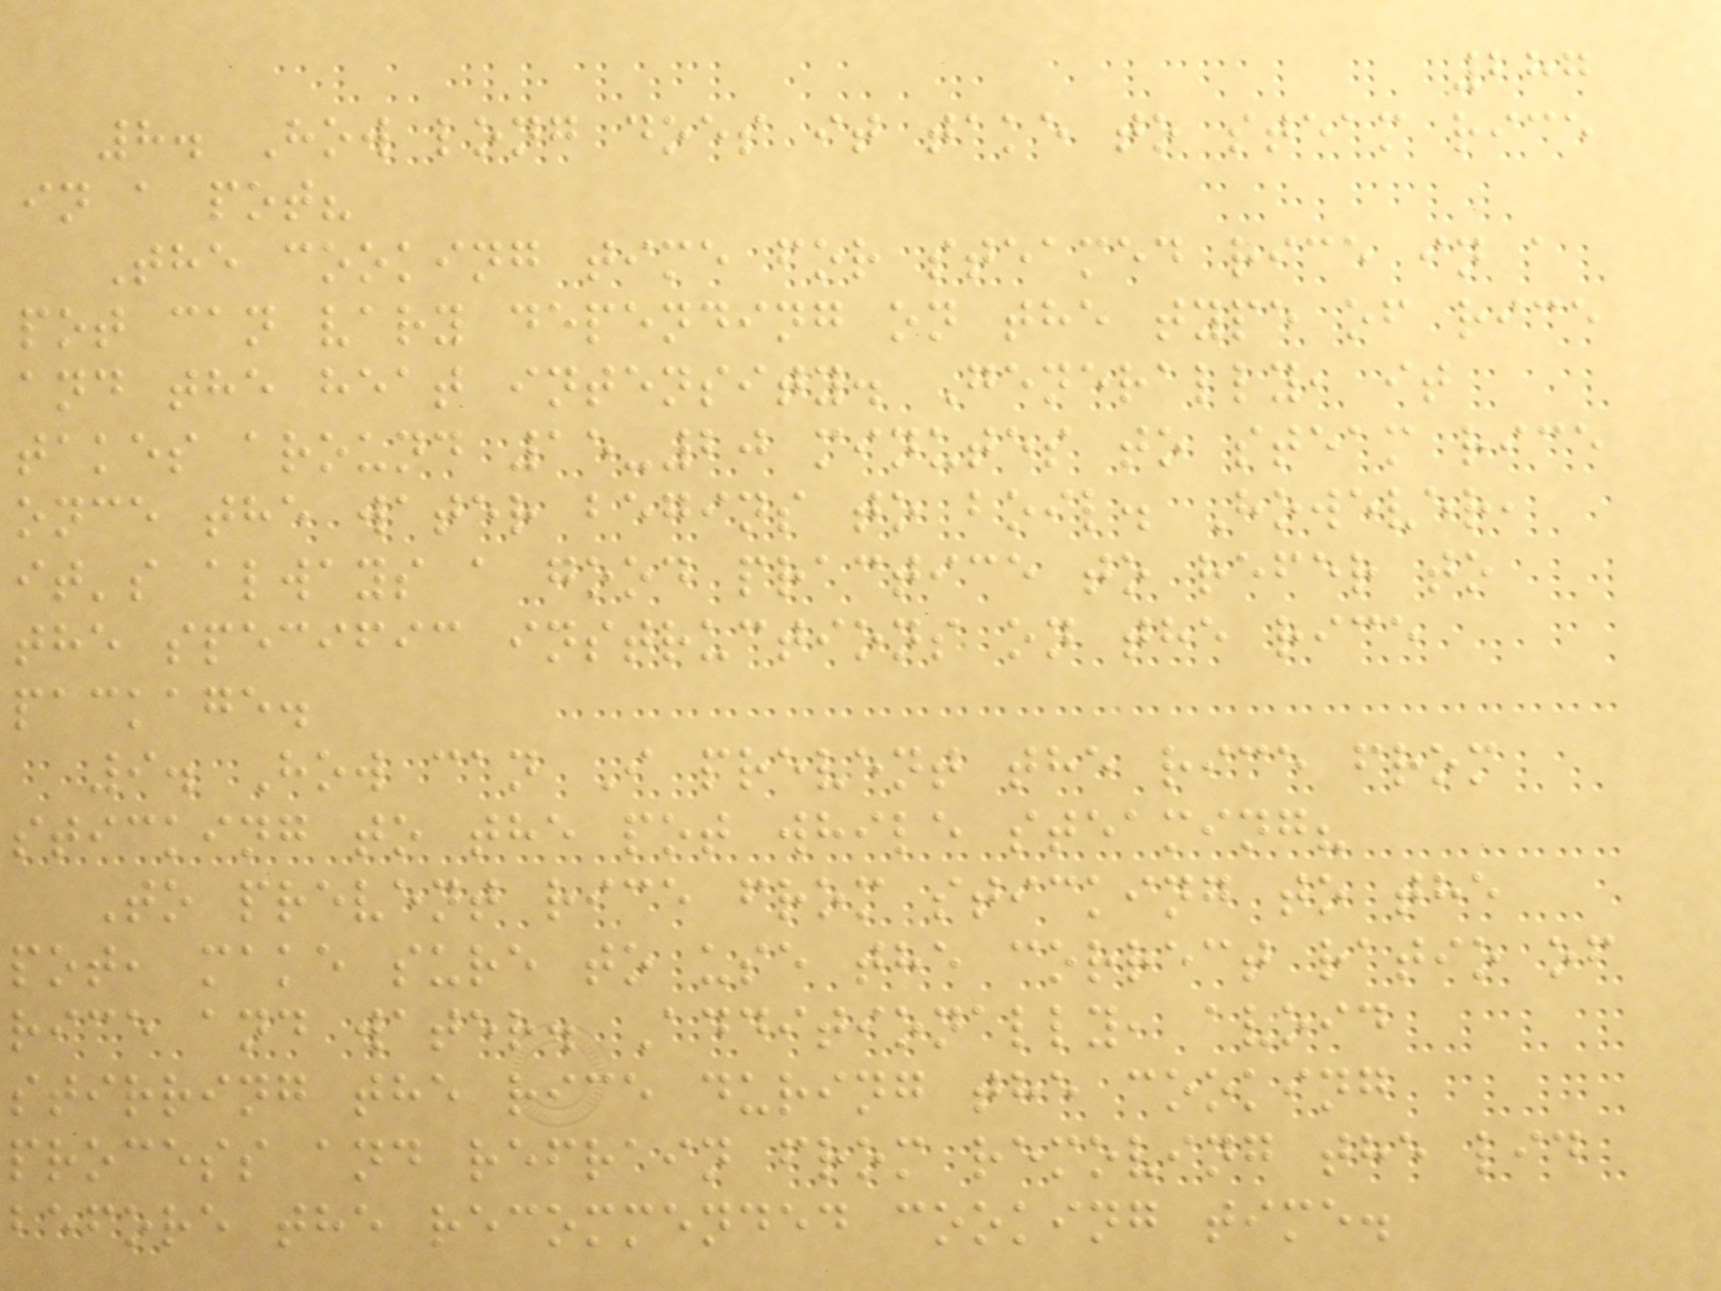287
8. How long does it take to steam rice
in a pot?
The cooking time for steamed rice in a
pot can vary depending on the type of rice
and the heat intensity. Generally, it
takes around 15-20 minutes to steam rice
once the water begins to boil. However,
it's always a good practice to refer to
the specific instructions on the rice
package.
9. How can I prevent the rice from
sticking to the pot while steaming?
To prevent rice from sticking to the
pot, make sure to use the correct ratio of
rice and water. Additionally, avoid
stirring the rice during the cooking
process and refrain from removing the lid
before the recommended cooking time.
